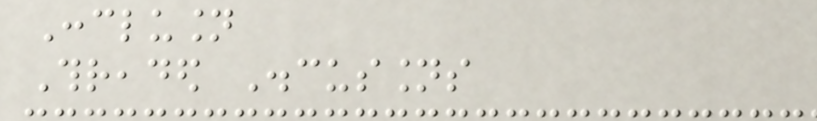Conclusion
Threaded Discussions
